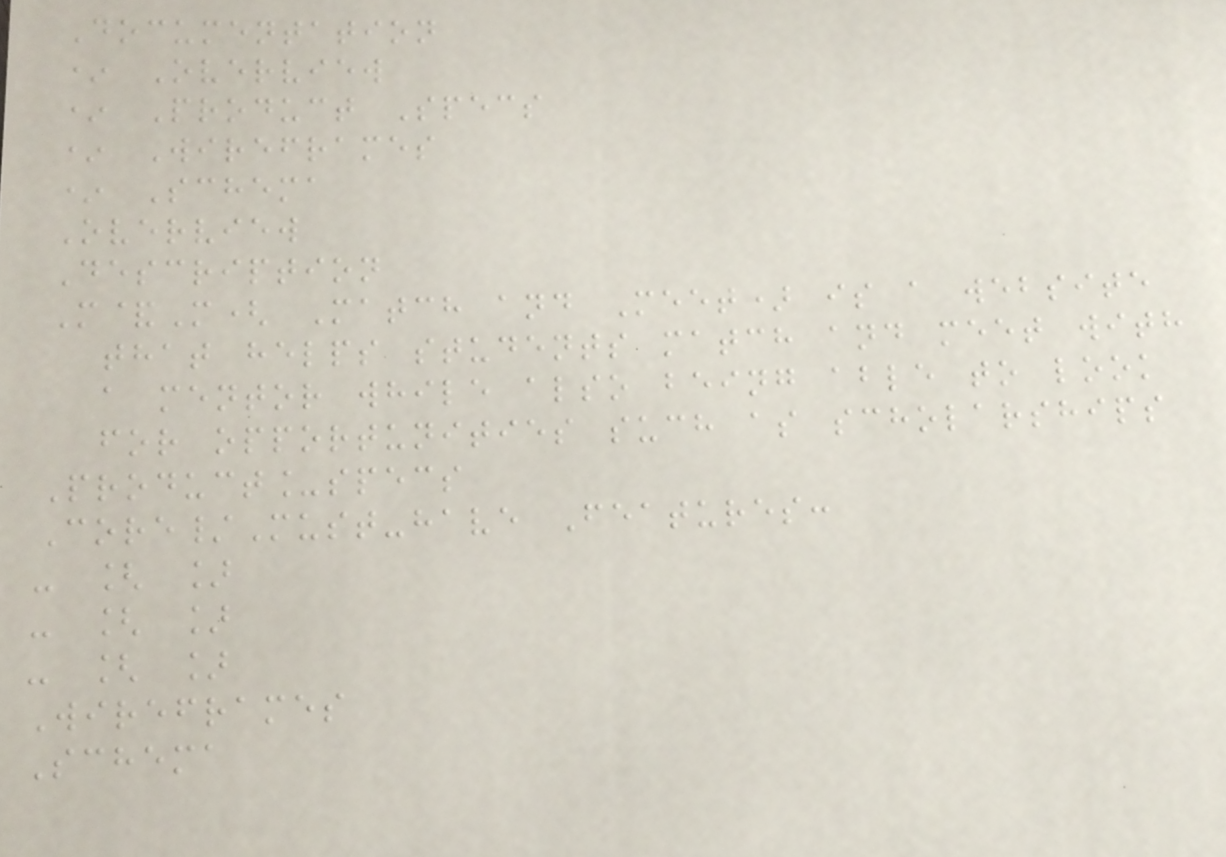Documentation
* Overview
* Product Specs
* Wireframes
* Schema
Overview
Description
M&M( Match and Meet) is a website
that helps students match and meet with
a mentor while also being able to look
for opportunities such as scholarships
Product_specs
Core/Must-have Features:
- [ ]
- [ ]
- [ ]
Wireframes
Schema
